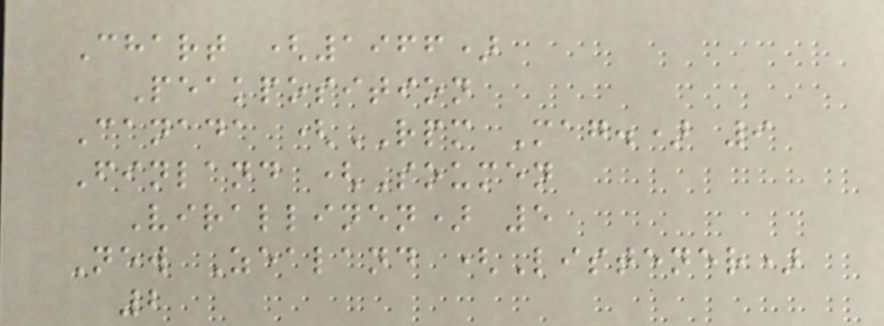Chart (1966)
Peakposition
Canada (RPM Mag.) 9
Finland (Soumen
Virallinen) 5
New Zealand (Listener)
2
